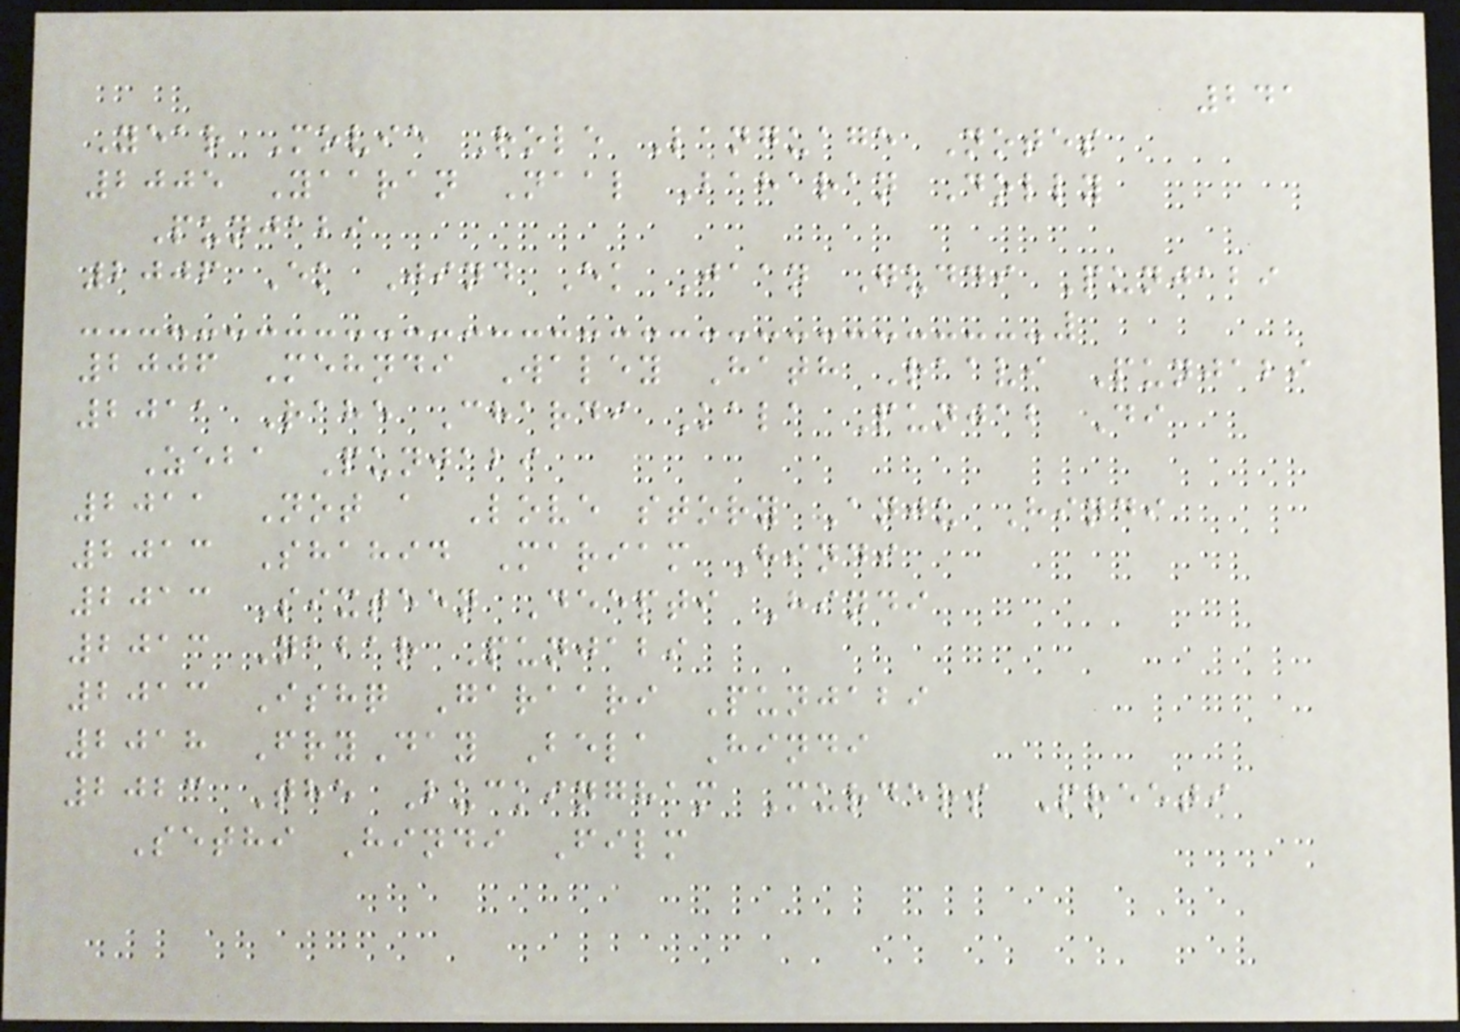241
Year Movie Role Language Notes
2005 Yaaran Naal Baharan Dolly
Punjabi
2006 Ek Jind Ek Jaan Guddi Punjabi
2006 Mehndi Waley Hath Raavi Punjabi
2011 Rahe Chardi Kala Punjab Di
Zeba Punjabi
2011 Not a Love story Anju Hindi
2013 Shahid Mariam Hindi
2013 Sixteen Deepti Hindi
2013 Nabar Punjabi
2013 Ishq Garaari Punjabi
2018 FryDay Bela Hindi
2023 The Buckingham Murders Preeti
Sethi Hindi Film
